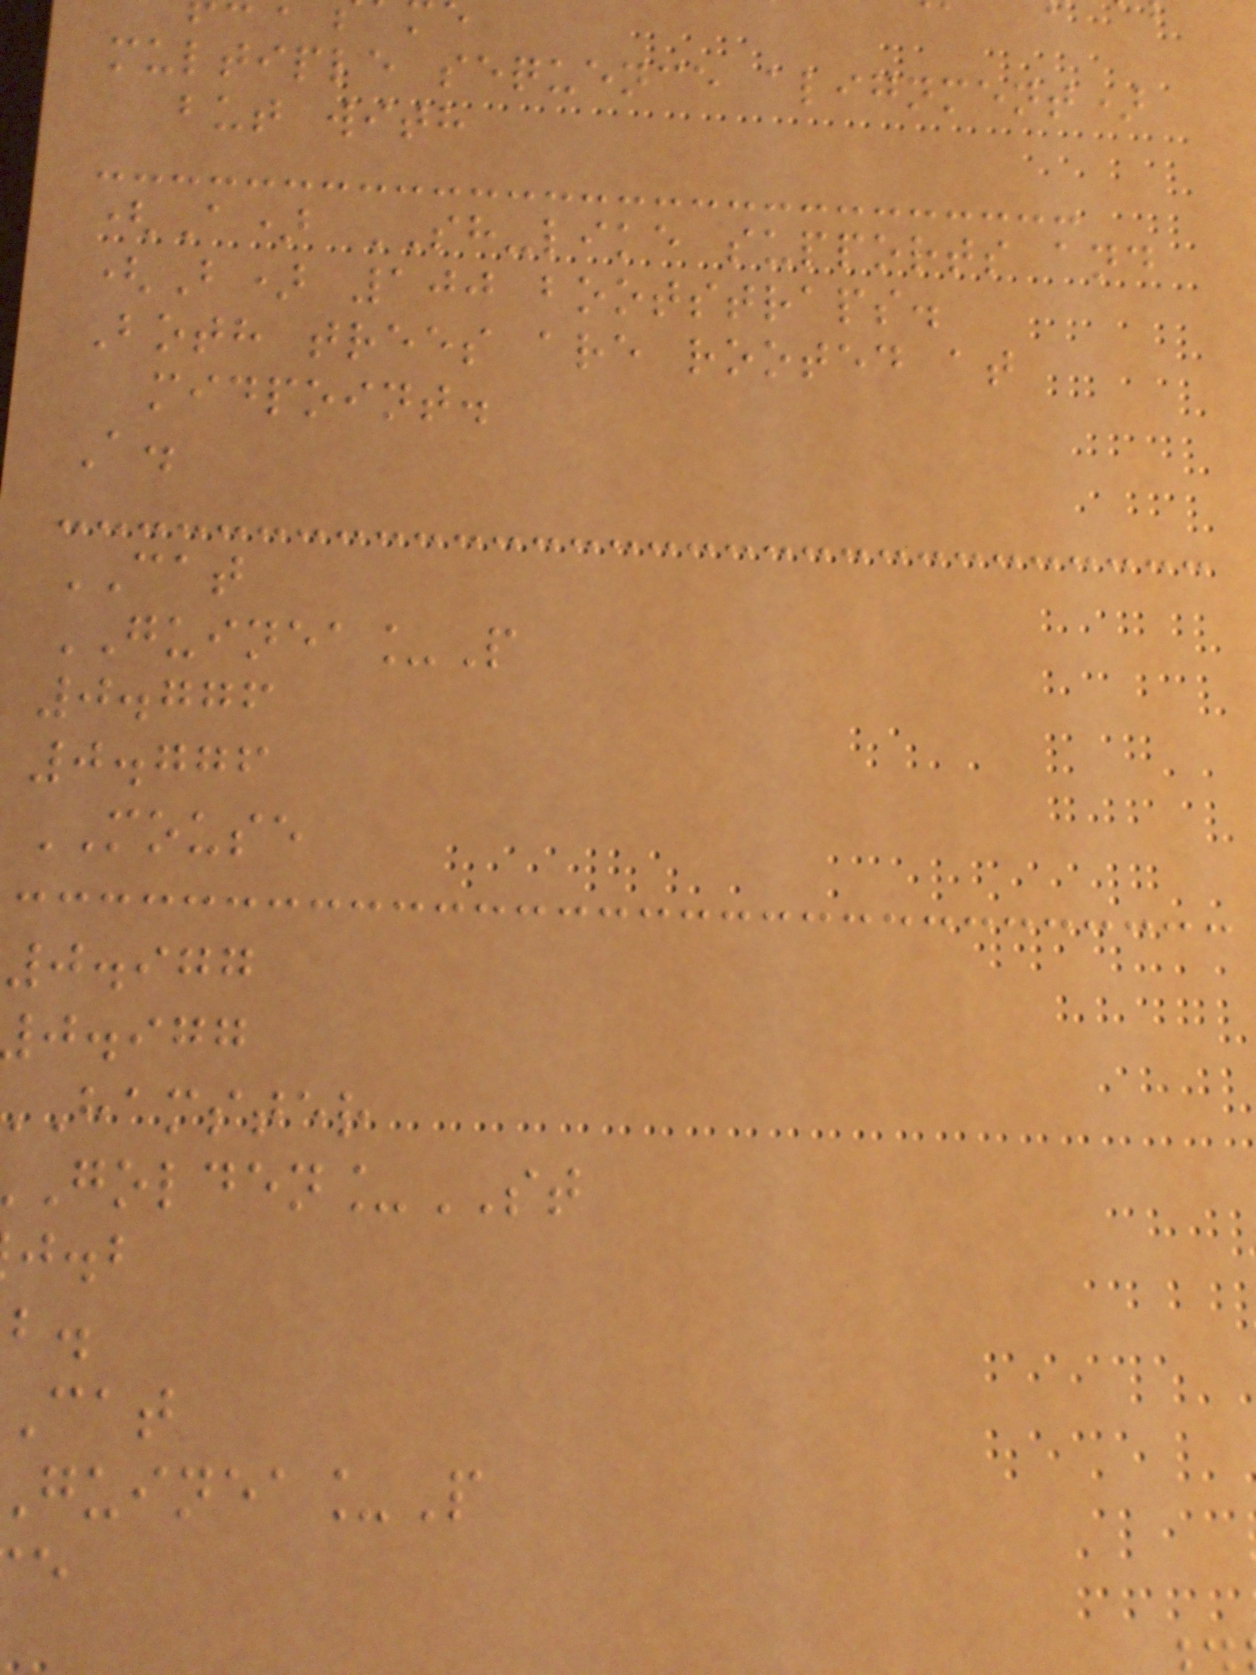multiple sequence alignment)
but with
(A) SH-like supports and
(B) 100 bootstraps.
Both trees are rooted at
midpoint.
A.
CAT
GUINEA_P
0.776
0.776
MOUSE
0.977
j.igg
hamster
_ST
_P
